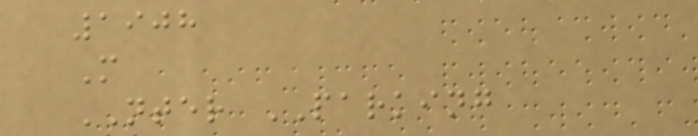1908
M
NTER PARKING
